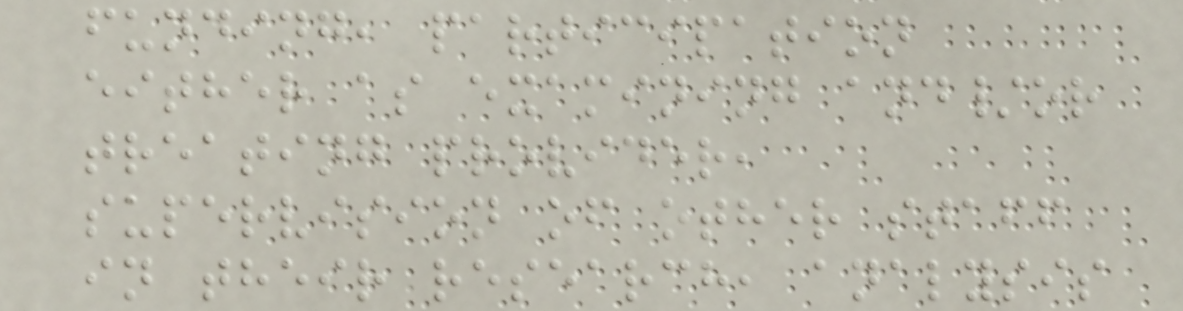funding, participation
either as examining and/or
treating provider,
supervision of other staff
in their research, analysis
